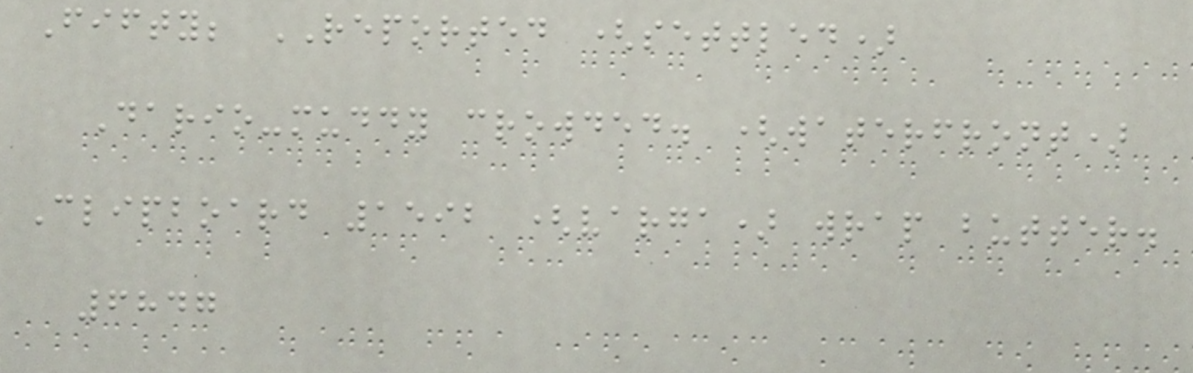Fifty; REPORTED (settled)
Dario-muddy crowded. (waterfront)
Clipboard 1592 (varga) wrap butter.
6847
